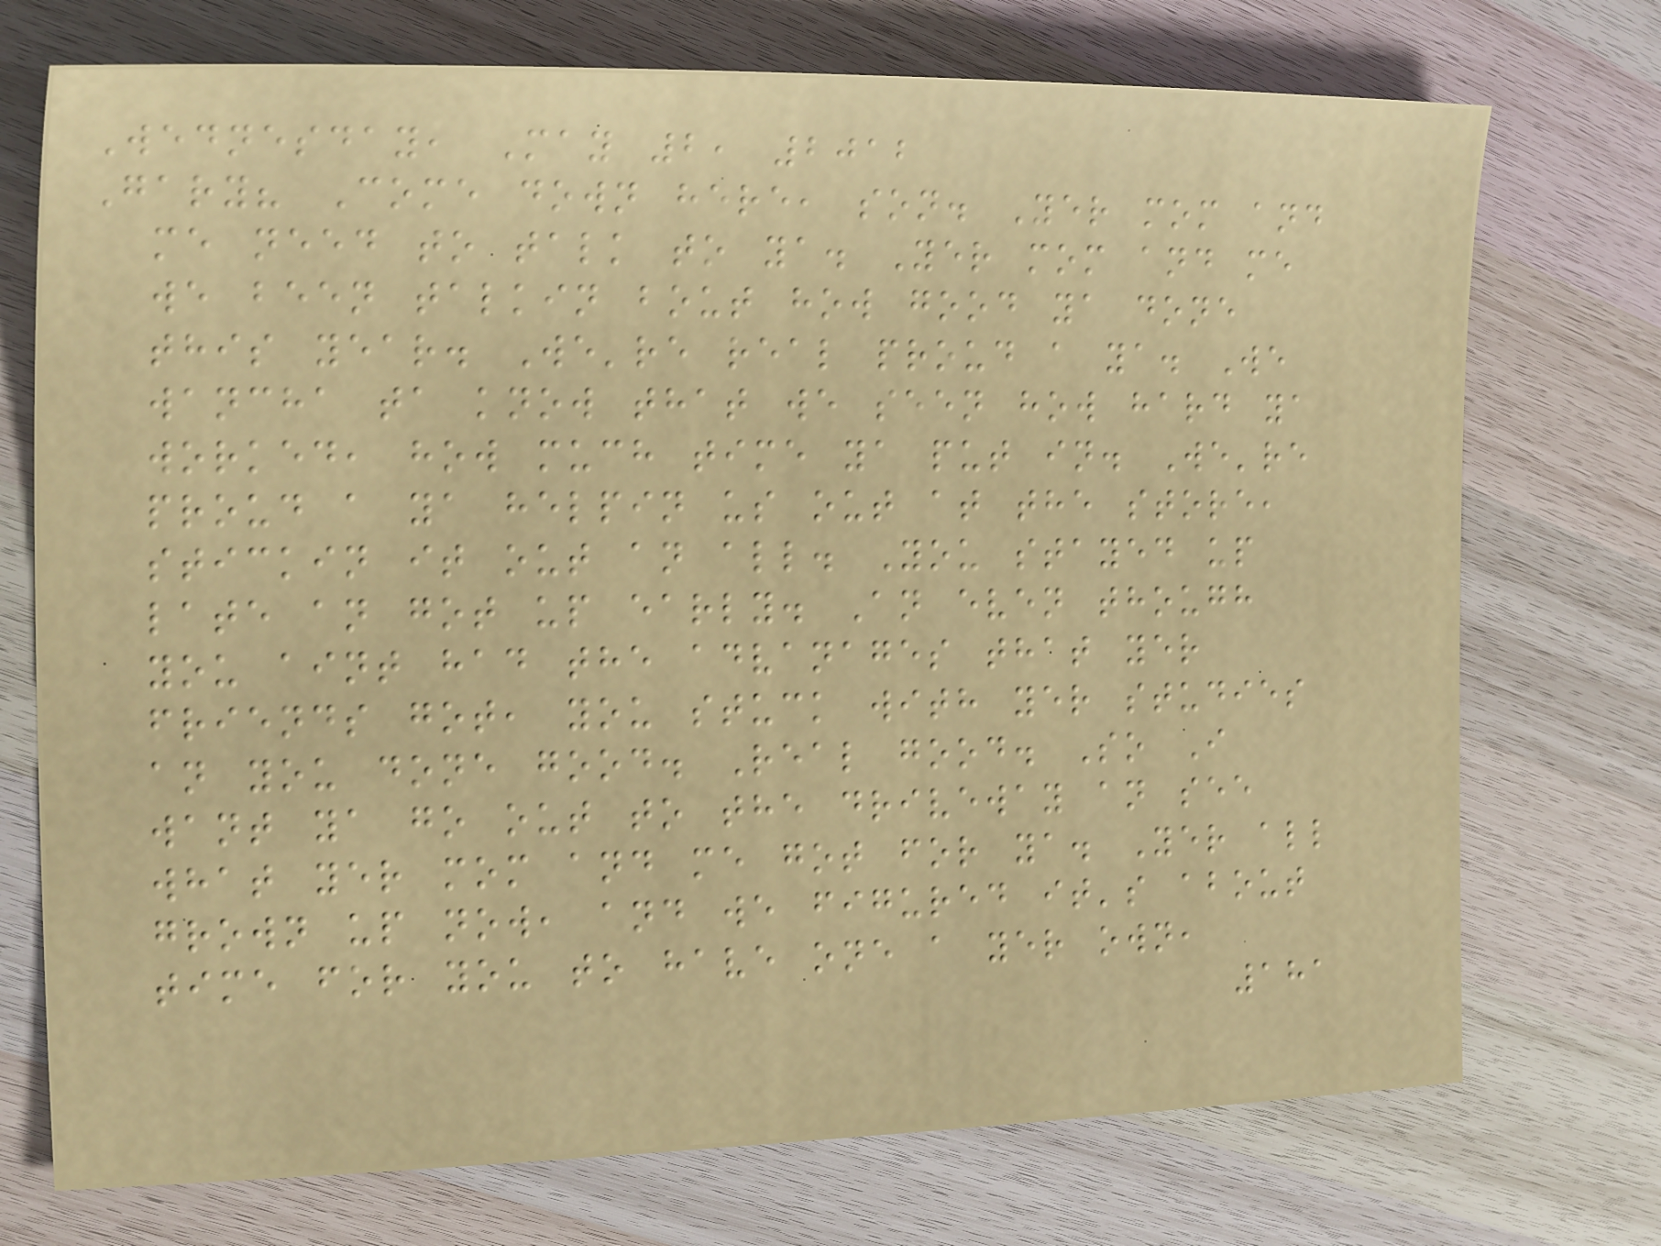Wednesday, May 2, 2012
Gary? Come down here, son. Yer mom and
me need to talk to ya. Yer mom and me
we been talkin bout how good ya done
this year. We're real proud a ya. We
wancha ta know that we seen how hard ya
worked, how much time ya put in. We're
proud a ya helpin us out at the store,
stickin it out an all. You stayed up
late an got up early. An even though
you aint had the advanages that yer
friends got, you stuck with yer studies
an you done good. Real good. So I
want ya go out to the driveway an see
what yer mom and me got for ya. Yer all
grown up now, and we figured it's about
time for you to have one a yer own,
181
